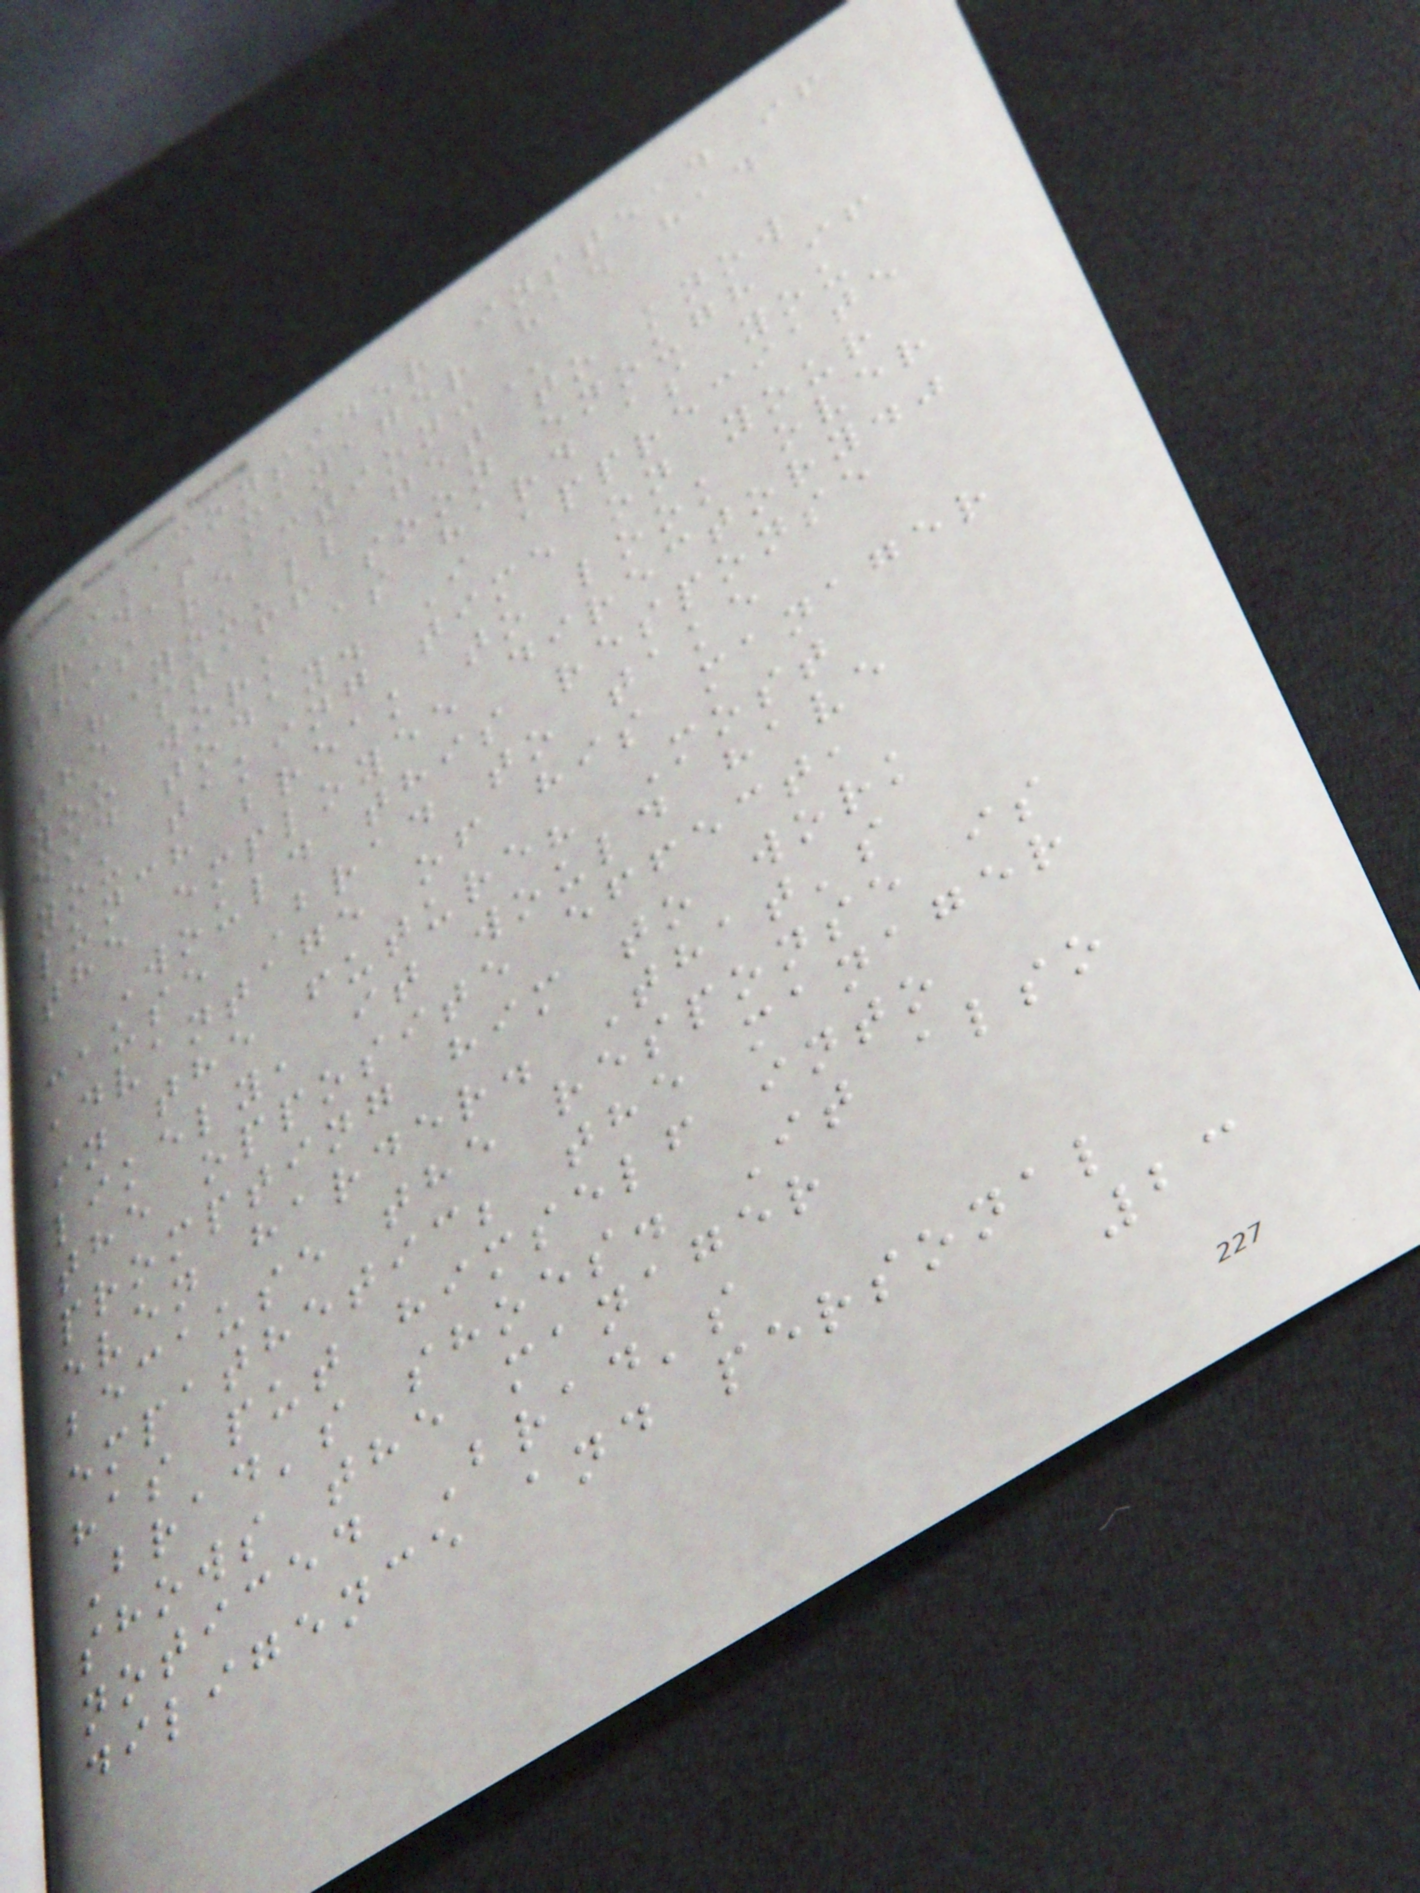CONSIDER INSTEAD IF
BRAD'S MANAGER HAD HAD
THIS REACTION:
"You'll get to know
the staff soon enough if
you work as hard as you
did today. I appreciate
you taking time on your
lunch break to look over
the employee directory."
Would this response
cause Brad to take
advantage of his manager
in the future? Most
likely, it would have
the opposite effect,
prompting him to work
even harder. That's
because the response is
empathetic; the manager
has put himself into
Brad's shoes. It also
shows the manager
noticed Brad's
diligence and personal
23
